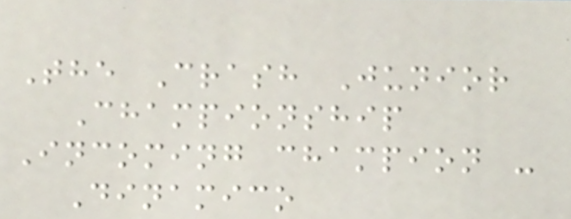The Crash Junior
Championship
Incoming champion -
Dinamico
